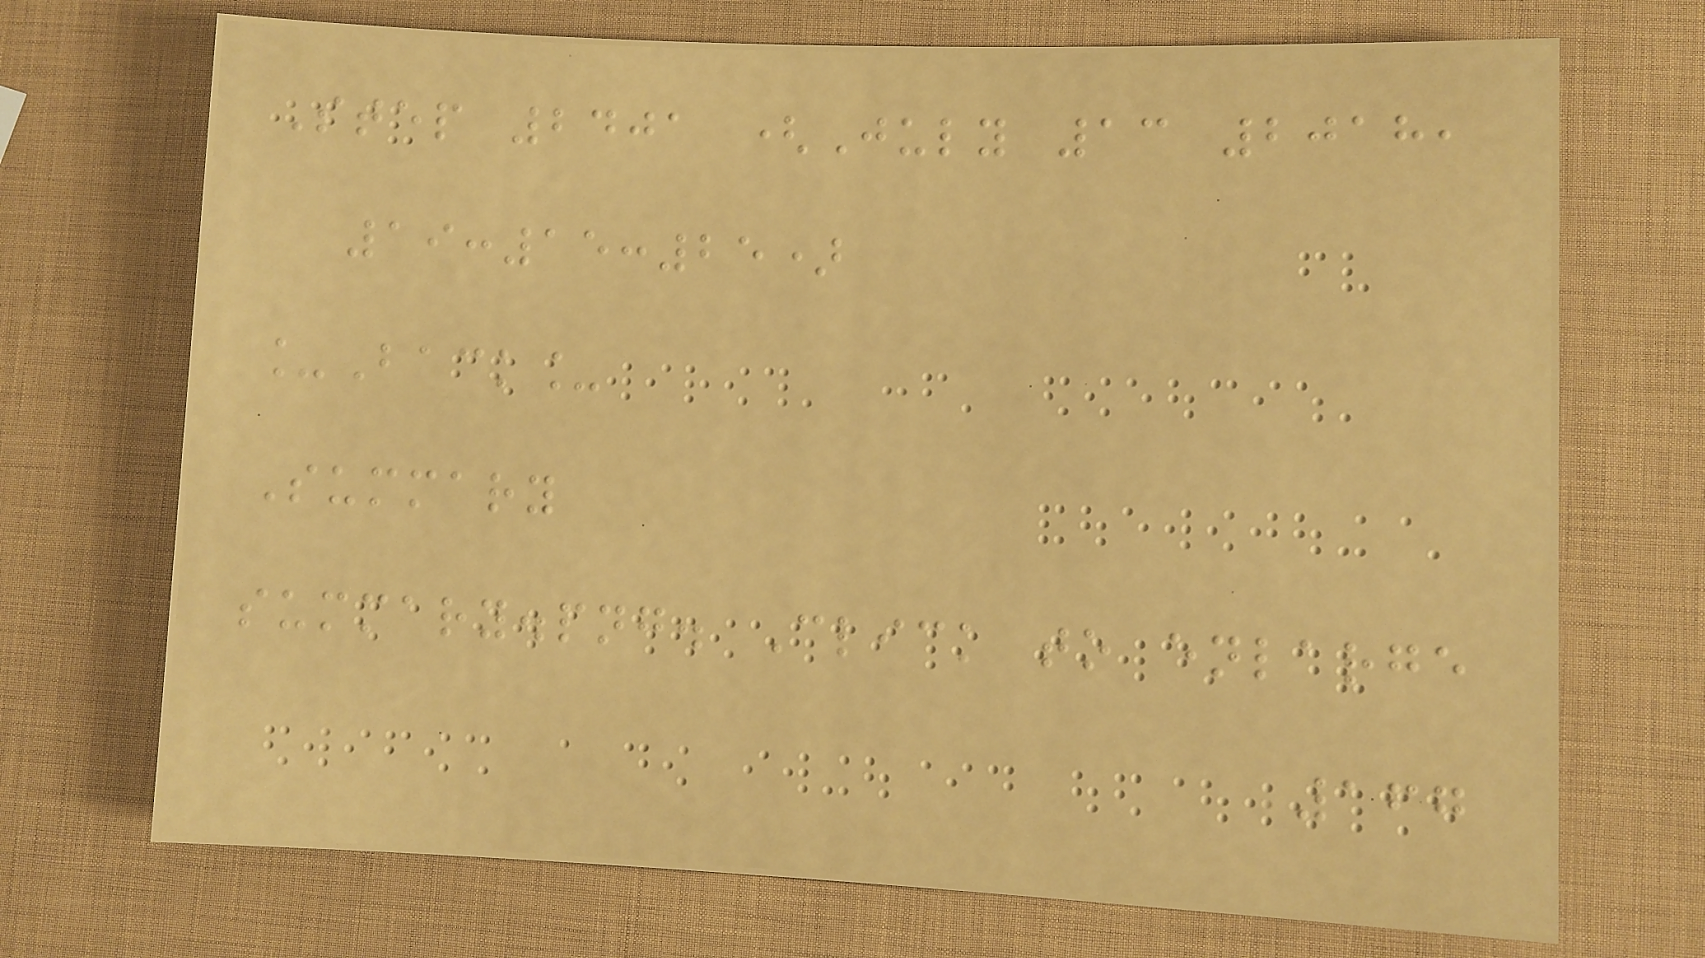Step 2401 (July 13 2018,
19:15:25)
_Back_
Summary
summary.png. Click to enlarge
167
